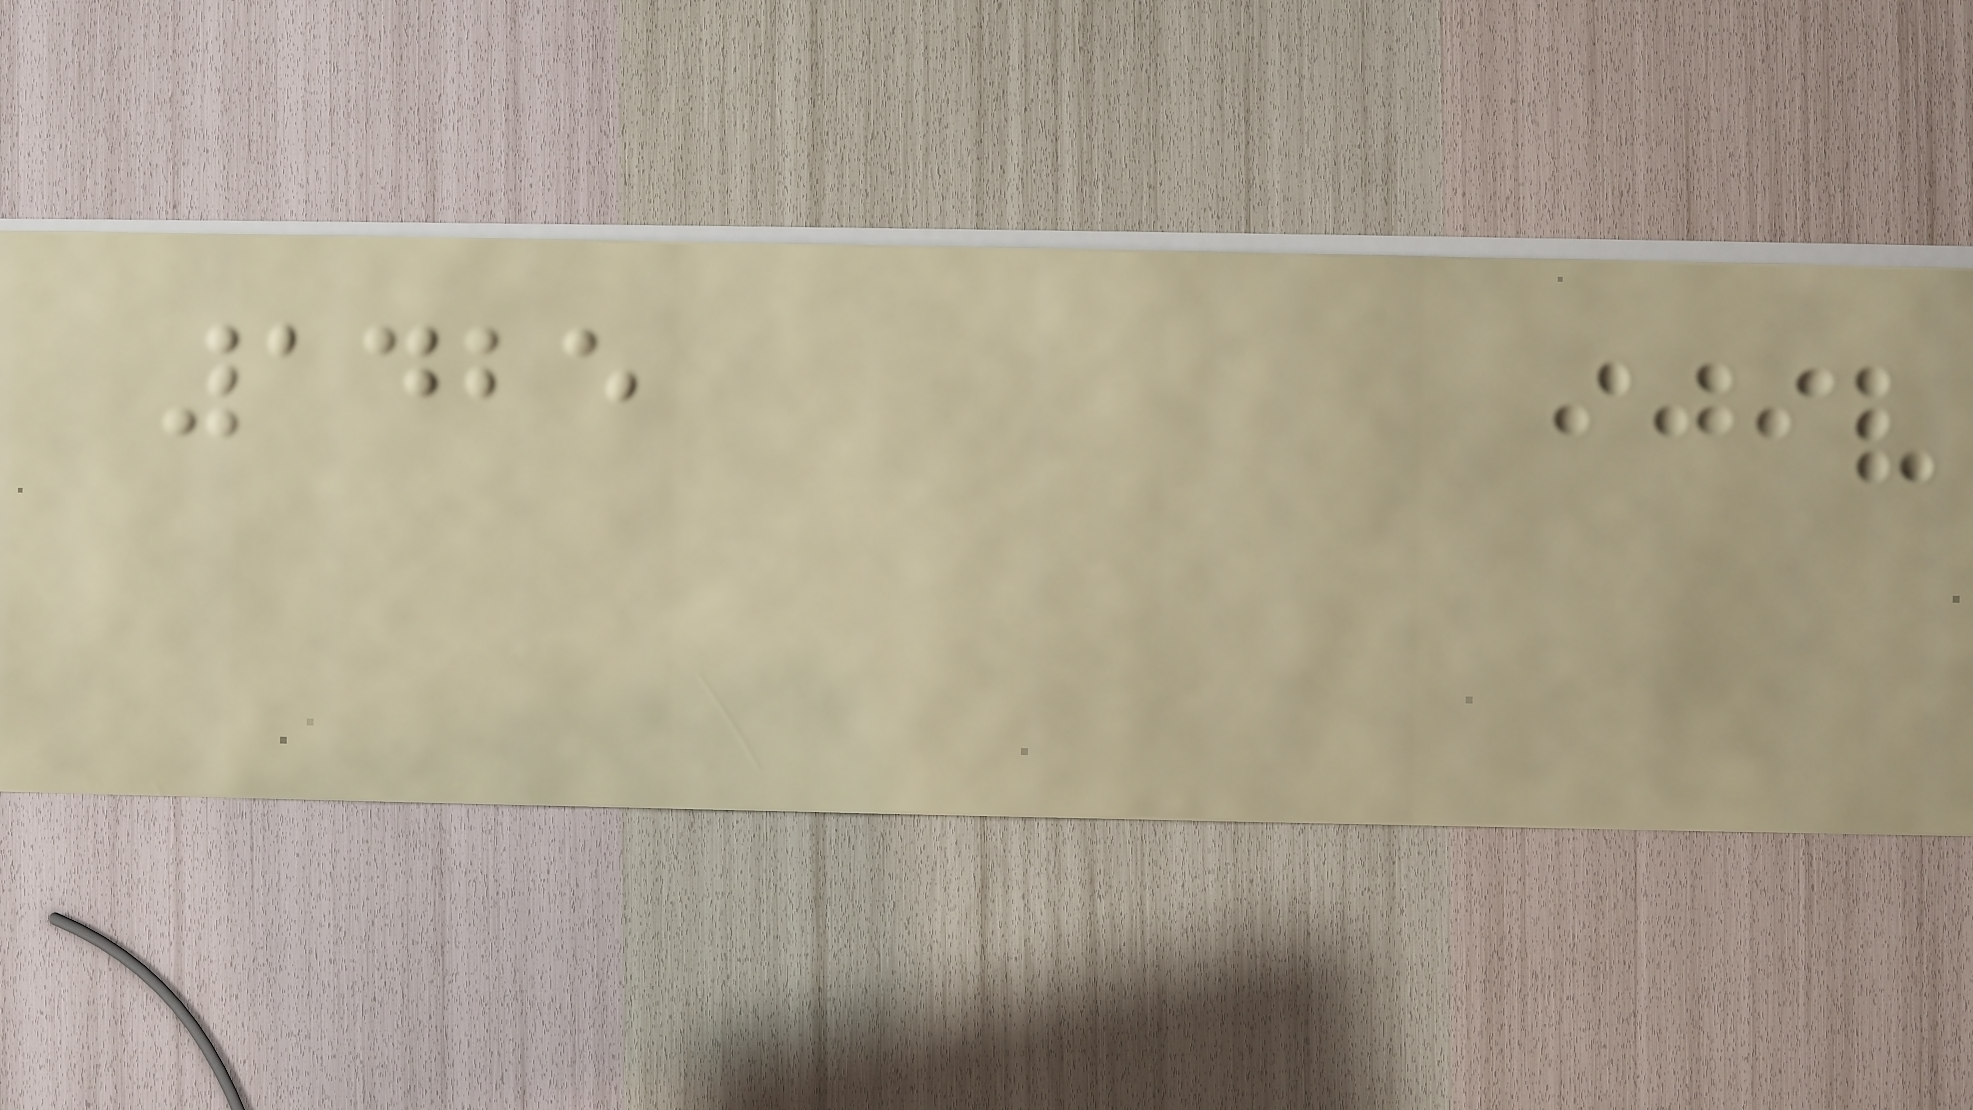1425
